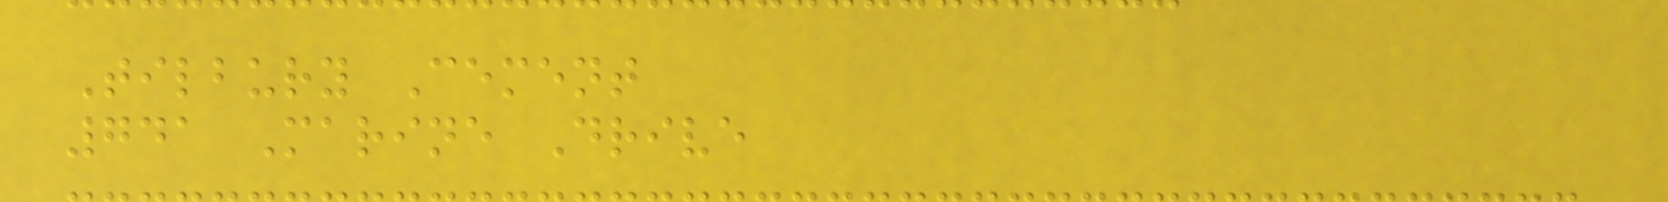Tilbury Cement
741 Marine Drive
